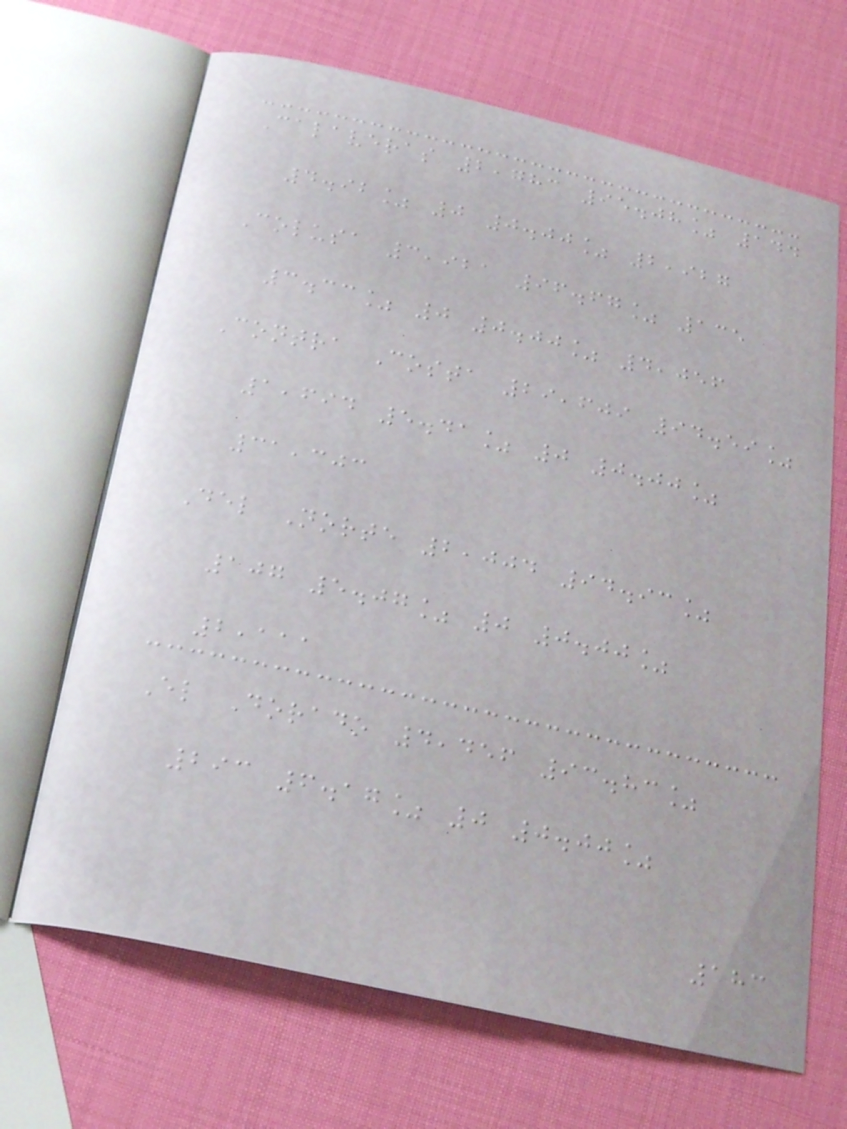Calaveras 2,783 95.08% 144
4.92% 0 0.00% 2,927
Colusa 3,921 96.67% 135
3.33% 0 0.00% 4,056
Contra Costa 29,609 94.59%
1,694 5.41% 0 0.00%
31,303
Del Norte 2,004 94.93%
107 5.07% 0 0.00%
2,111
El Dorado 4,456 93.83%
293 6.17% 0 0.00%
183
